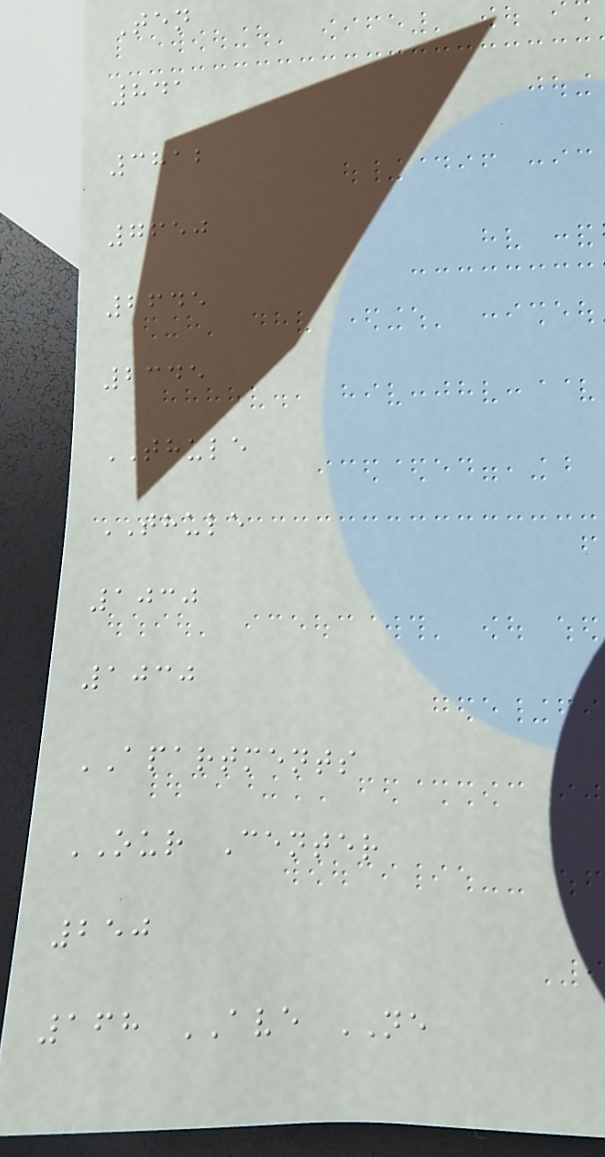Ten
841
3812
7650
2645
2345
THULE
THULE
1030
1030
APARTMENTS
OUR Center
250
168 AVE NE
